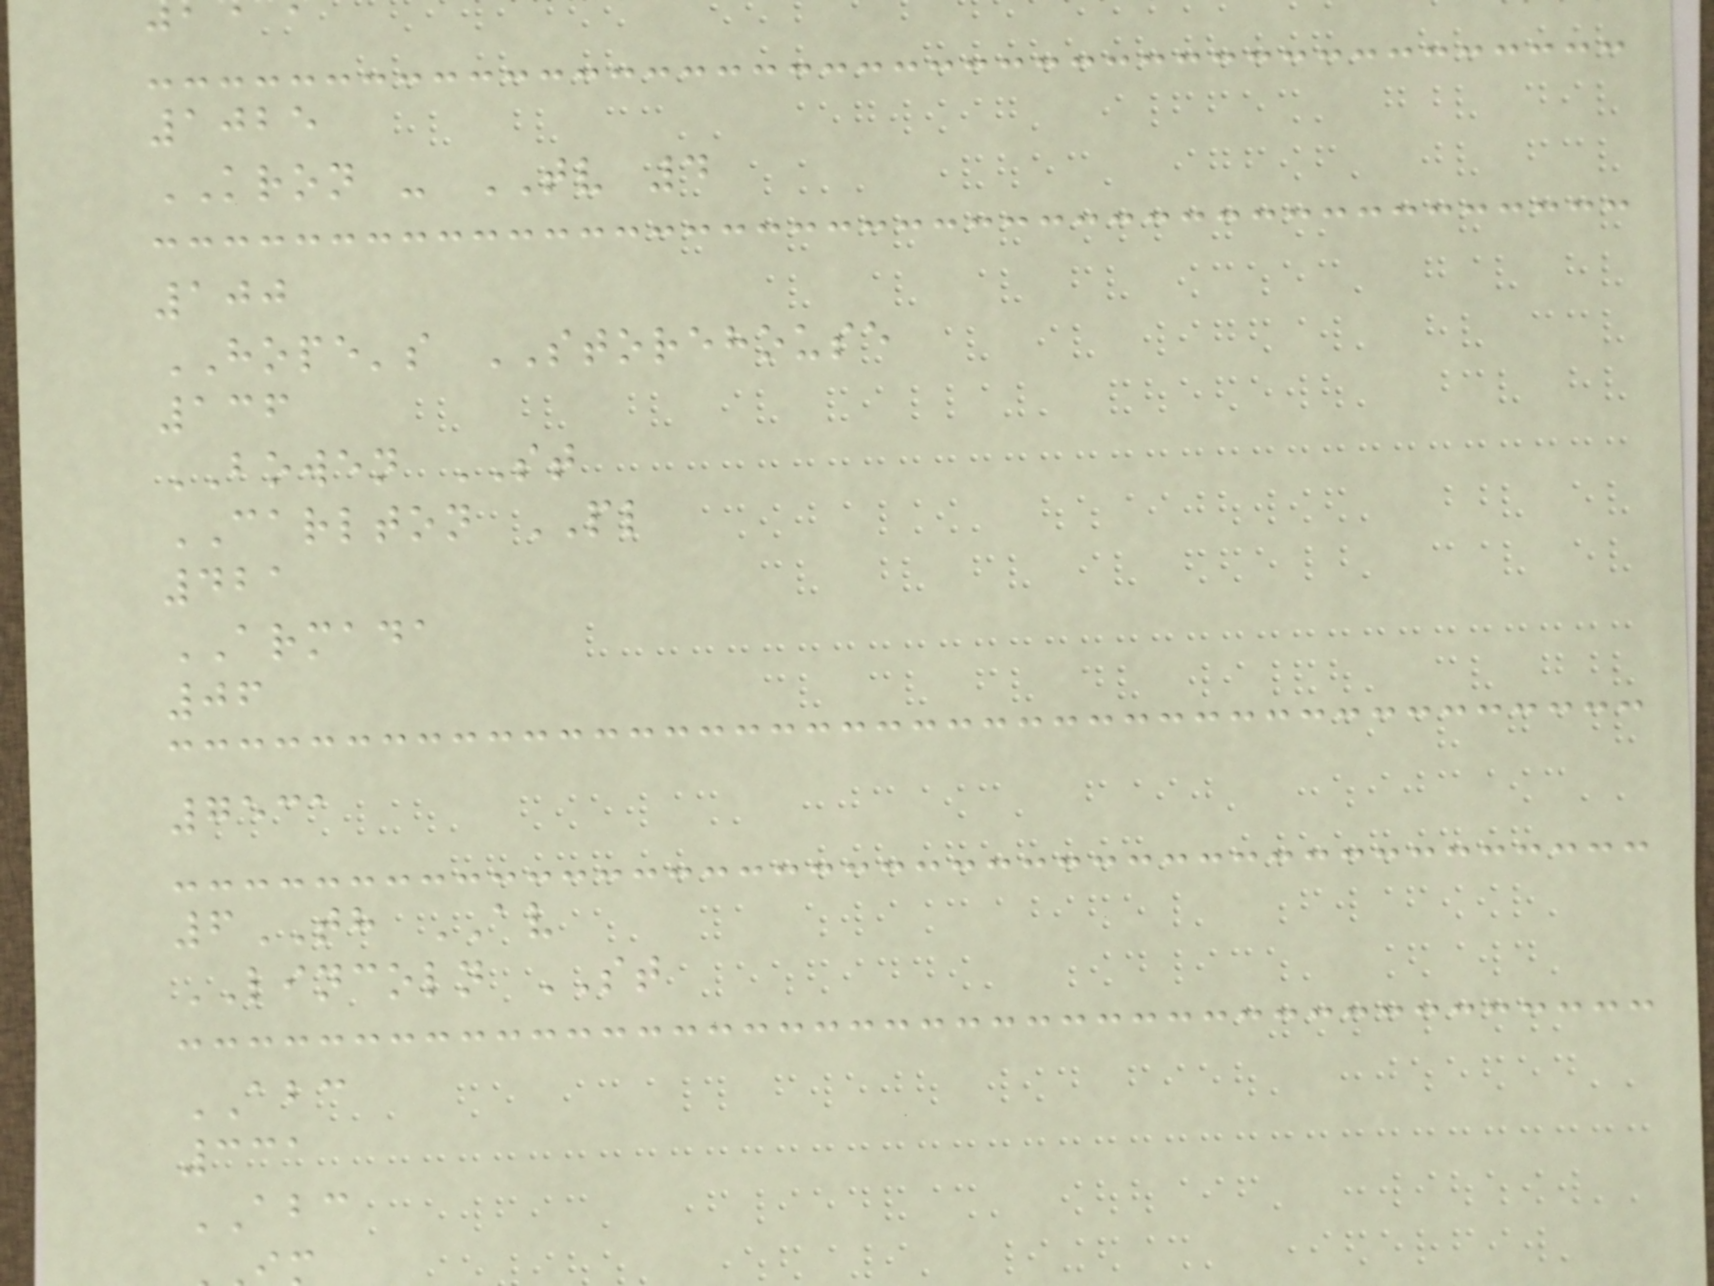1025
KRON - TV 4
100
HOPE's STOREHOUSE
136
BOWEN ST
CARLTON PL
421
ARMADA
06
7531
6TH AV
LINCOLN ST
ABC
331
ABC
